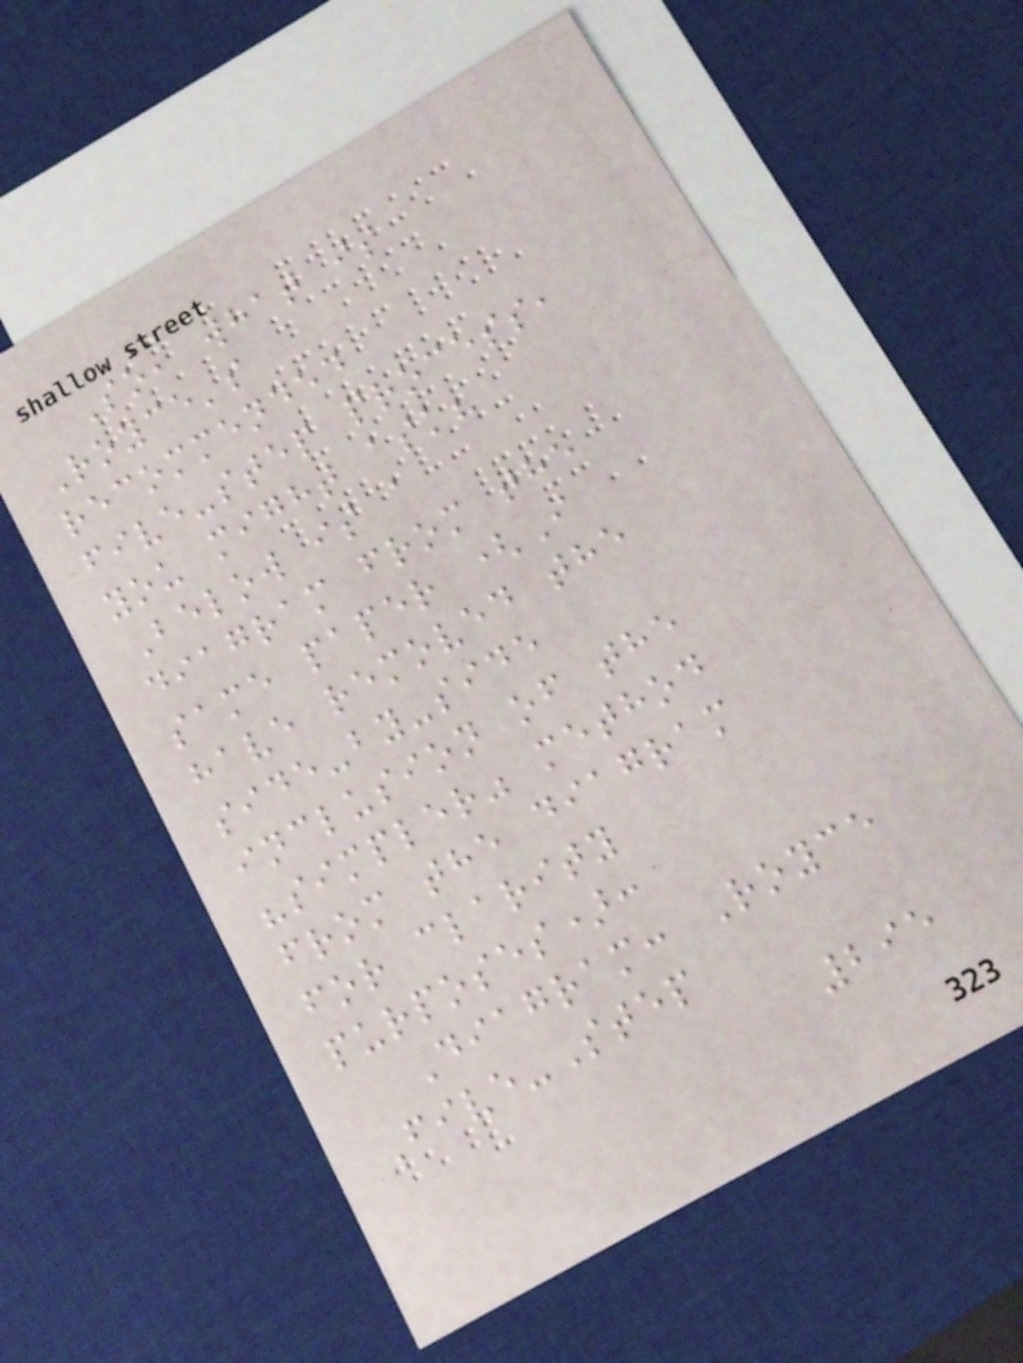So, what is
Royce's
recommended
five-step process,
you might ask?
Below is a
diagram from the
same paper (I
have removed the
side-by-side
inclusion of the
"simpler" method
from the diagram
for clarity
purposes):
Diagram: Royce
Five-Step
295
